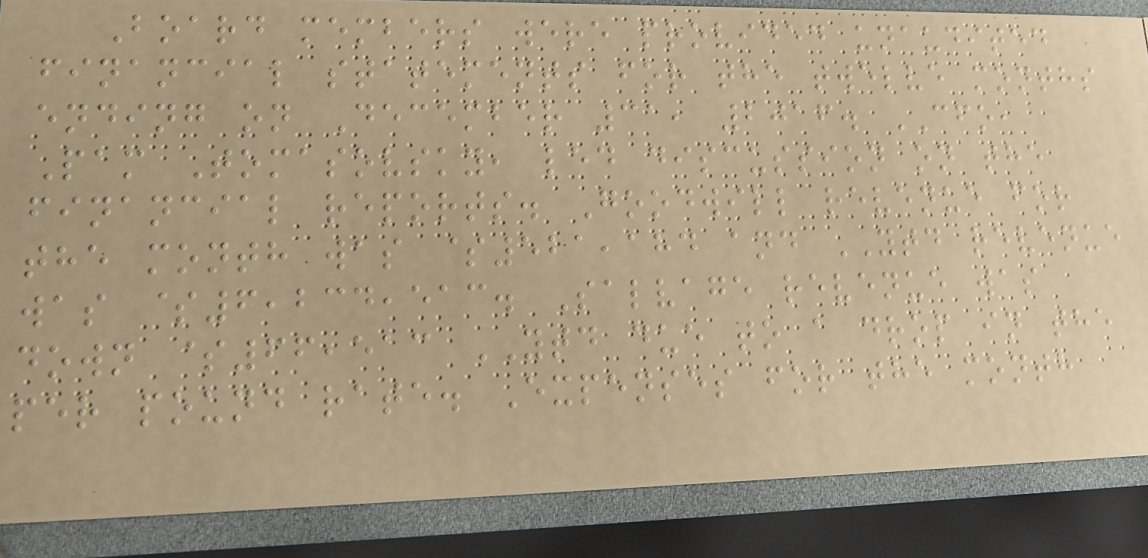Board members were provided unaudited
financial statements for the twelve months
ending on December 31, 2016. CFO,
Pam Tomasovsky, led discussion on the
financial reports. Goodwill revenue for
the month was $521,184 and YTD revenue
was $6,234,513. Salvage revenue was
down $66,513 YTD due to a drop in the
per pound rate. Expenses for the month
